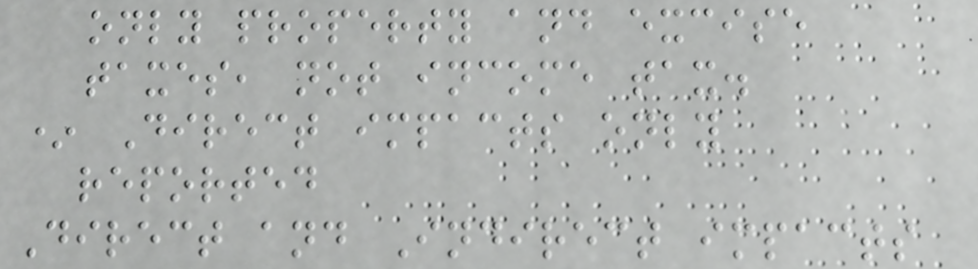only property and excise
taxes, not income tax.
* Direct impacts only
reported
Direct and Indirect impacts
